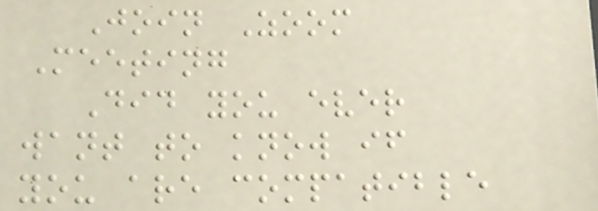Join Zoom
Meeting
Did you ever
want to know if
you are compatible
